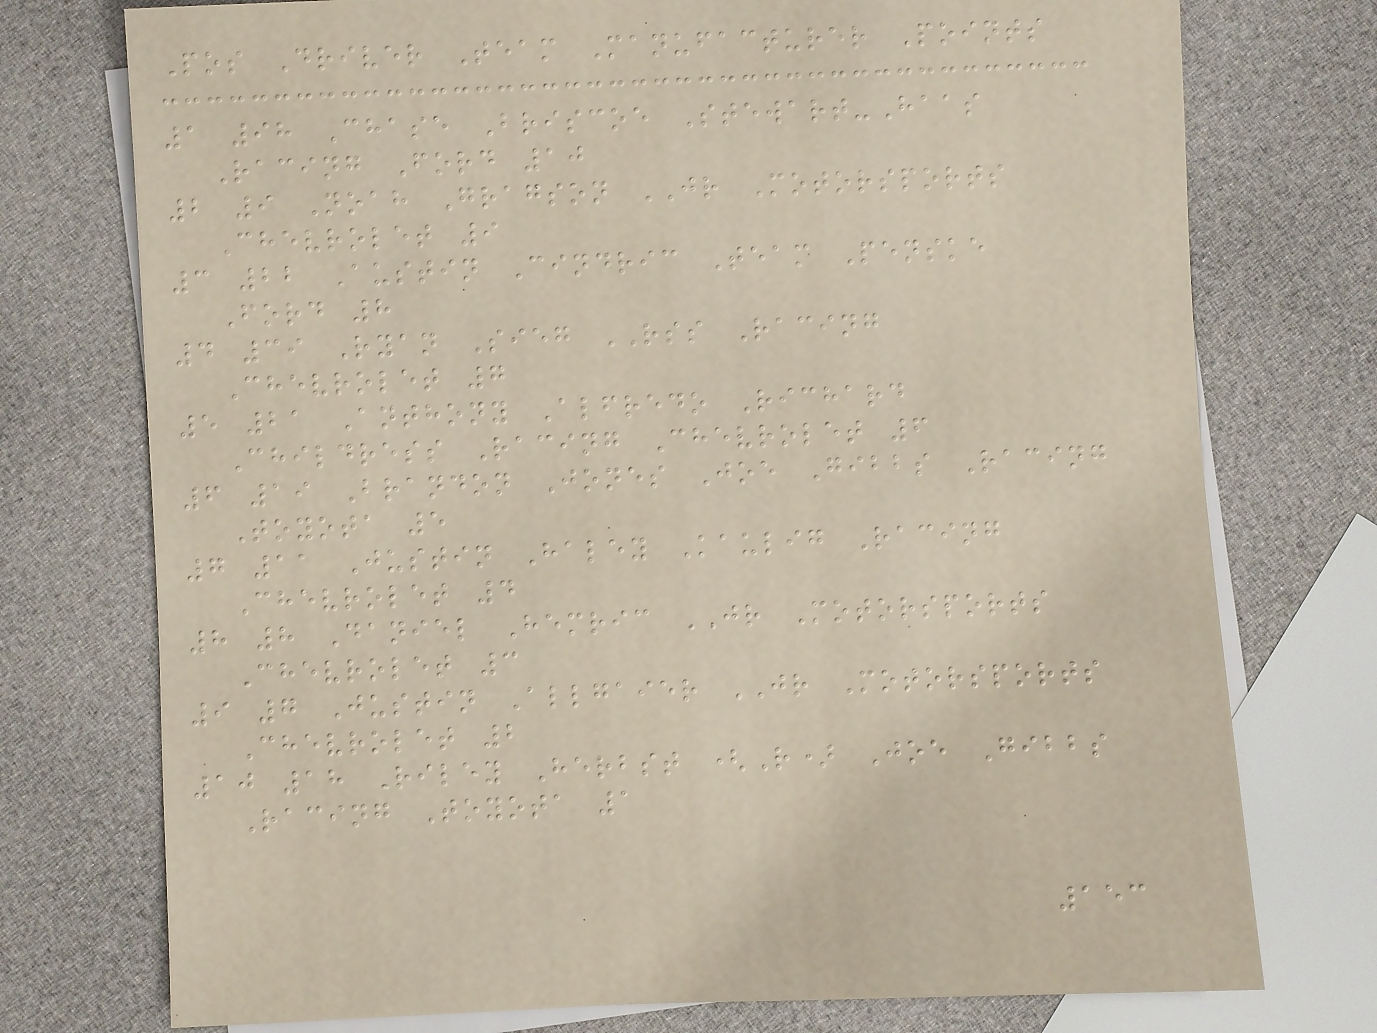Pos Driver Team Manufacturer Points
1 98 Chase Briscoe Stewart-Haas
Racing Ford 10
2 9 Noah Gragson JR Motorsports
Chevrolet 9
3 22 Austin Cindric Team Penske
Ford 8
4 39 Ryan Sieg RSS Racing
Chevrolet 7
5 21 Anthony Alfredo Richard
Childress Racing Chevrolet 6
6 19 Brandon Jones Joe Gibbs Racing
Toyota 5
7 11 Justin Haley Kaulig Racing
Chevrolet 4
8 8 Daniel Hemric JR Motorsports
Chevrolet 3
9 7 Justin Allgaier JR Motorsports
Chevrolet 2
10 18 Riley Herbst (R) Joe Gibbs
Racing Toyota 1
153
